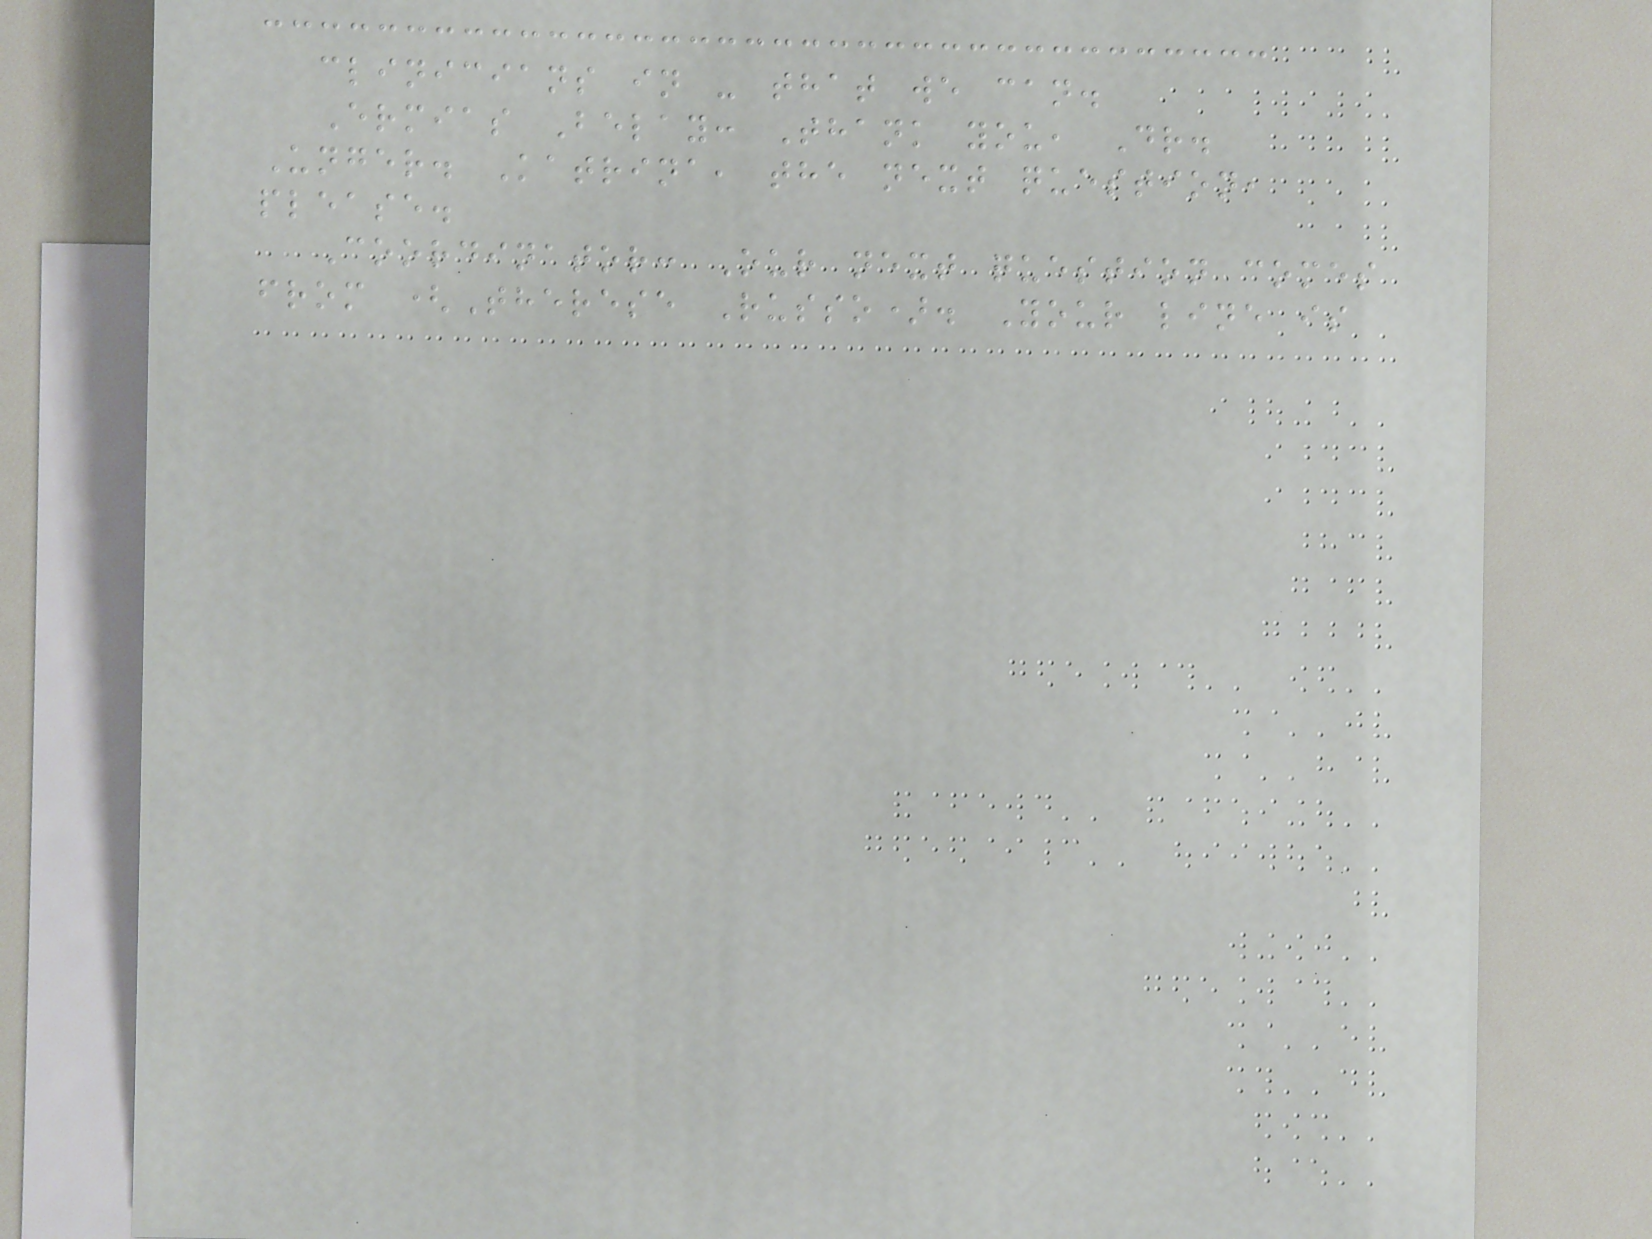clinicians in - that we can.
Ermias Belay: Thank you, Dr.
Unger. Katrina, the next question,
please.
Coordinator: Our next question comes
from (Therese Russo). Your line is
